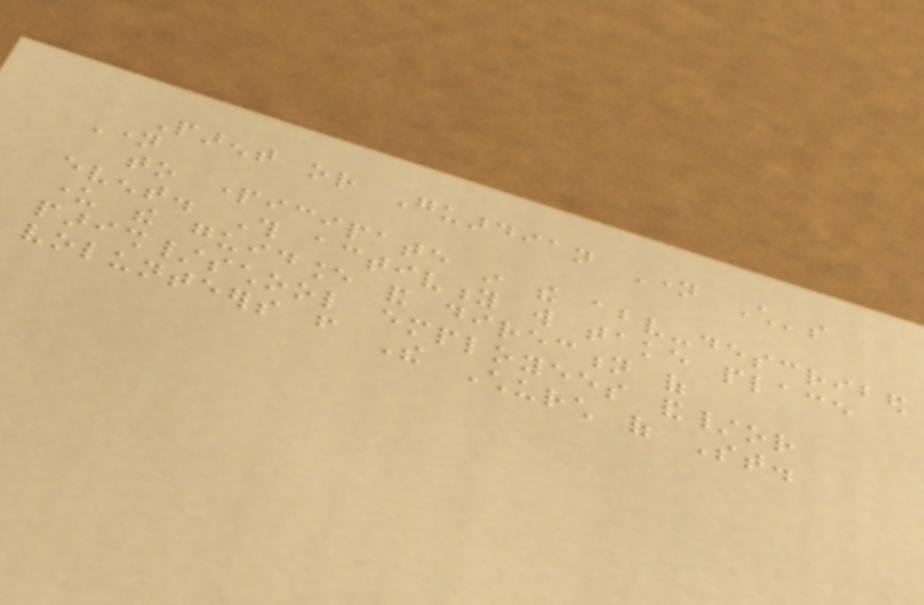Parent or Guardian Name Child's
Name
to participate in the above-described
event. This activity will take place
under the guidance and direction of
parish/school employees and/or
volunteers from The Church of St.
